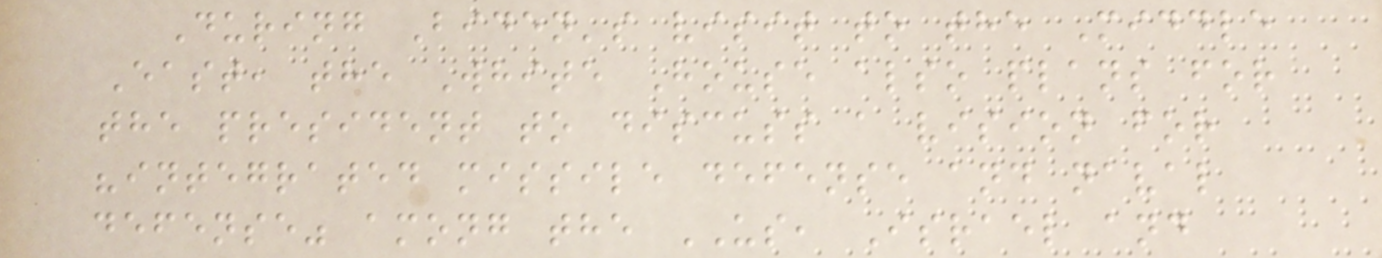During Biden's visit to the Middle
East, the White House also plans for
the president to discuss a vision for
"integrated missile defense and naval
defense" among the US, Israel and
